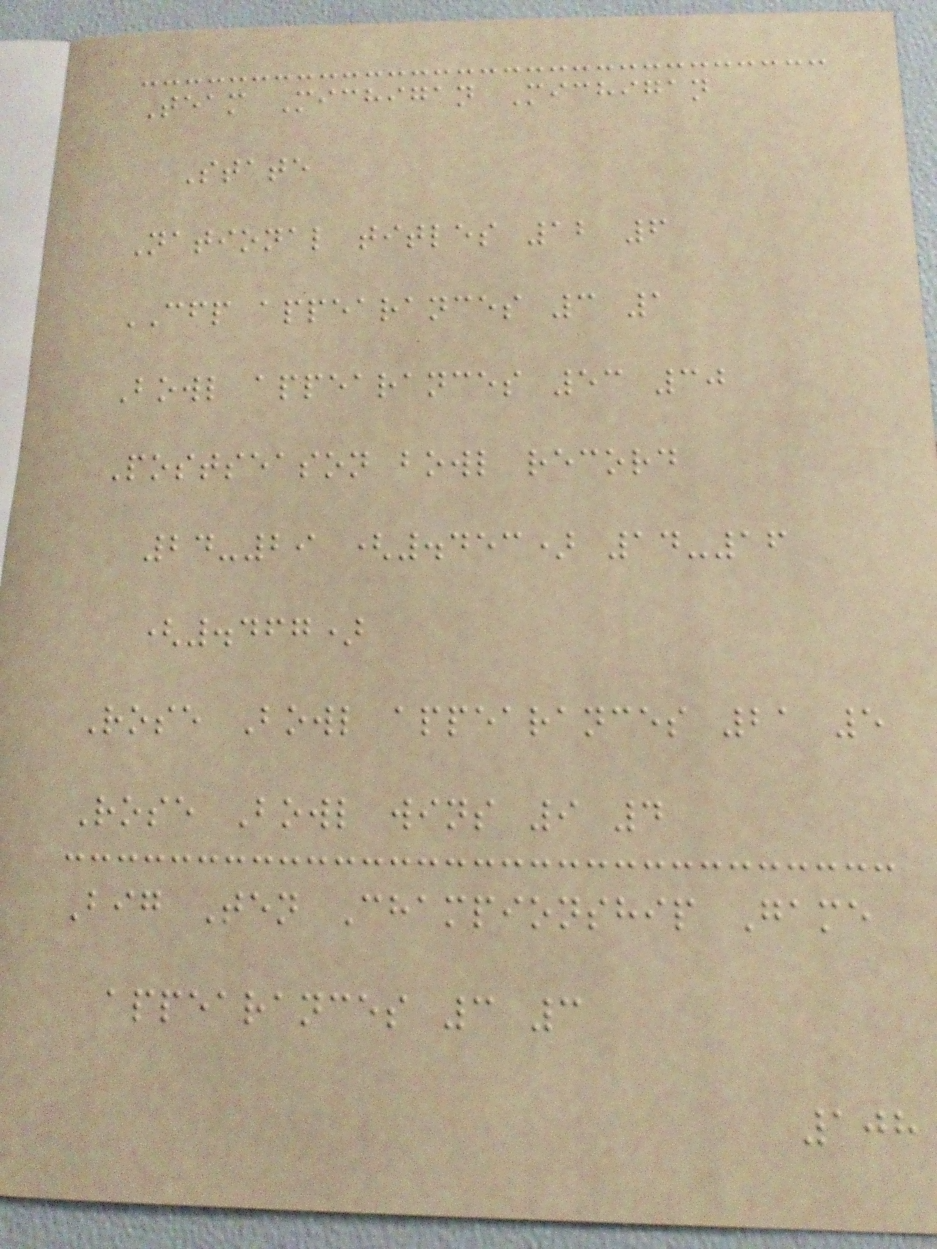Team Michigan Michigan
State
National titles 12 6
CFP appearances 3 1
Bowl appearances 53 30
Postseason bowl record
24-29 (.453) 14-16
(.467)
Rose Bowl appearances 21 5
Rose Bowl wins 9 4
Big Ten Championship Game
appearances 3 3
108
